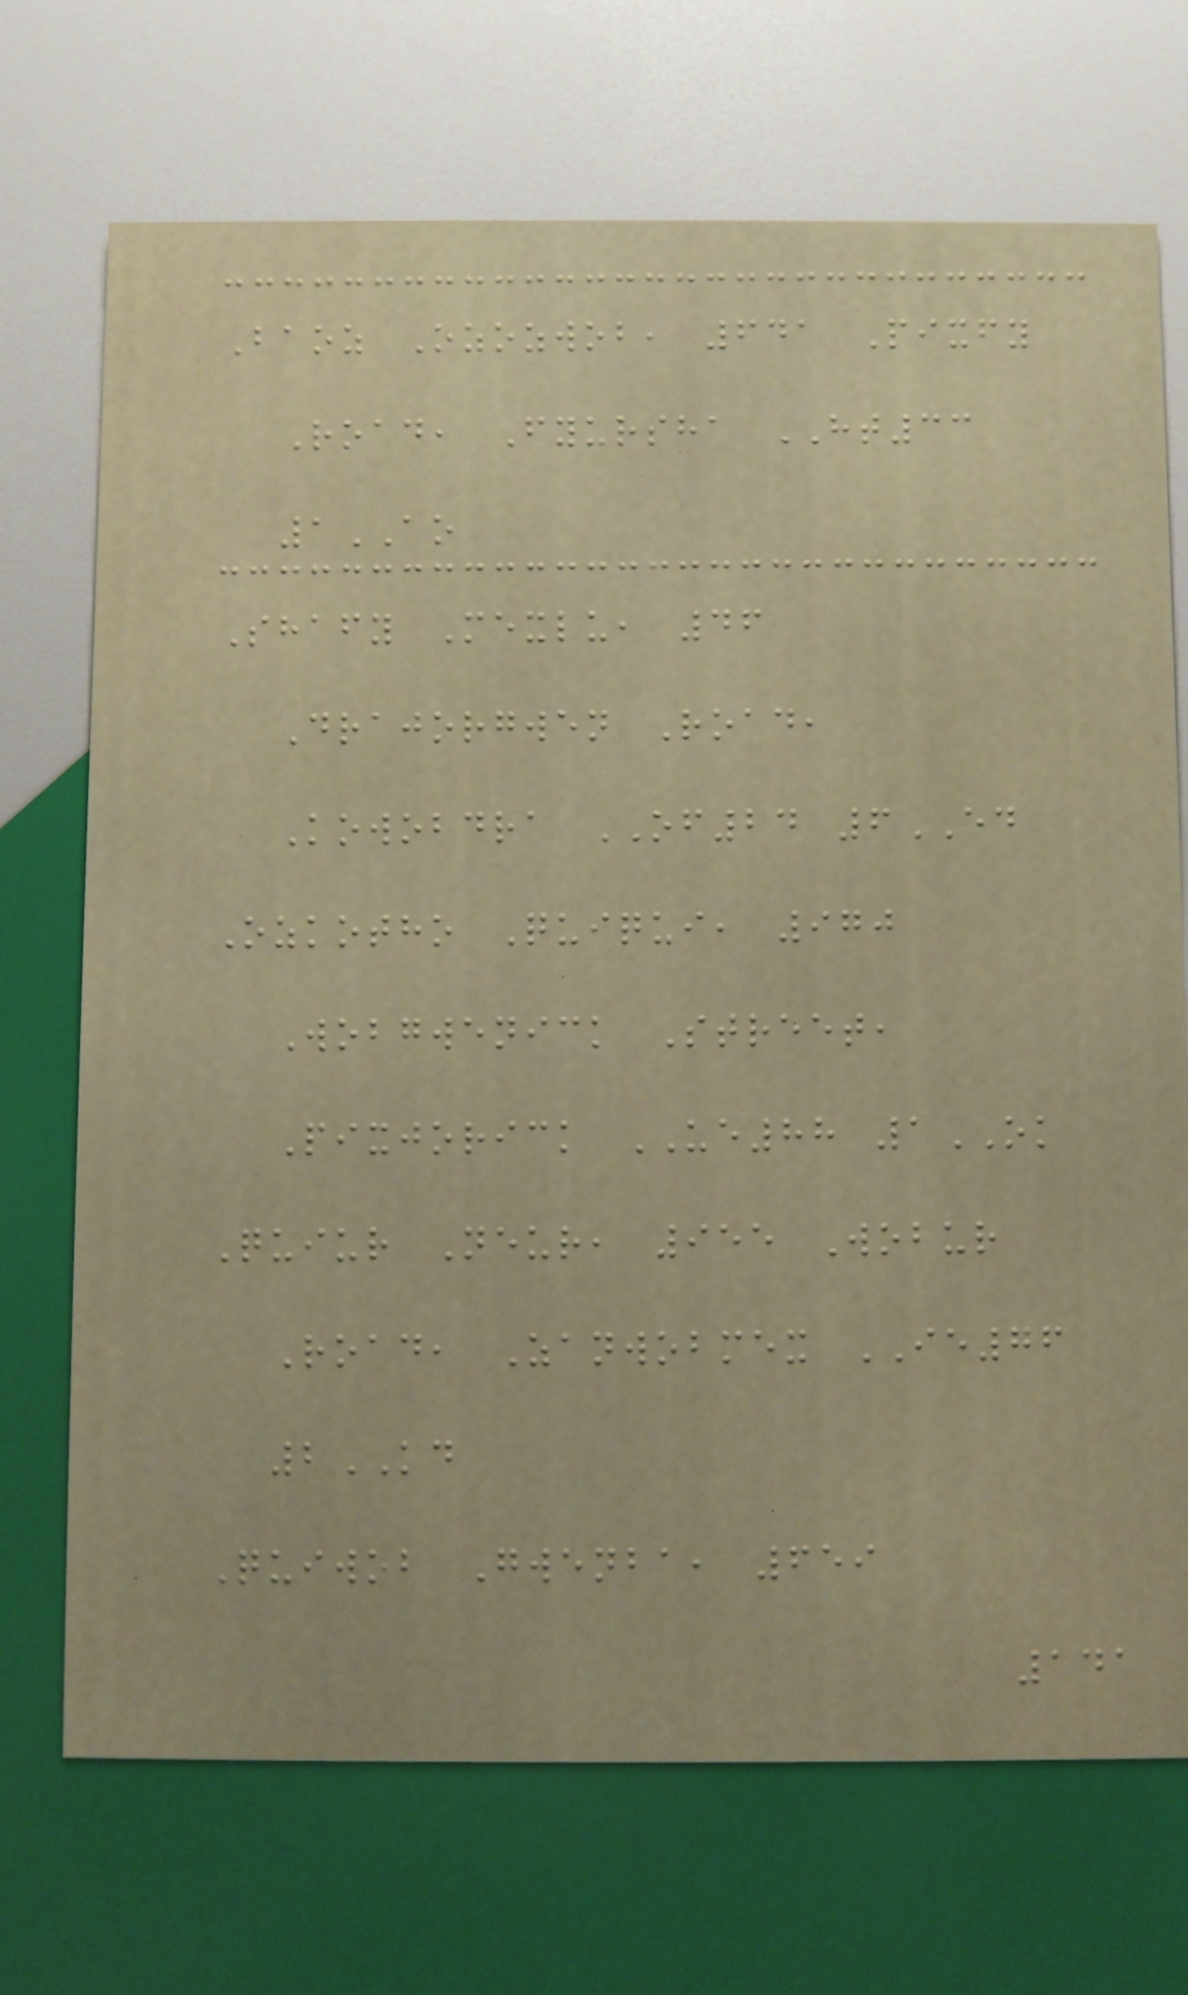Baoz Ozozwob, 641 Pixfy
Road, Fyursha HT33
1AO
Shafy Mexlu, 46
Drajorgwen Road,
Kowobdra OF24 6ED
Ozkotho Quiqui, 970
Wobgwenick Street,
Pixjorick UE88 1OK
Quiur Neur, 955 Wobur
Road, Zanwobmex IE76
2KD
Quiwob Gwenba, 659
141
